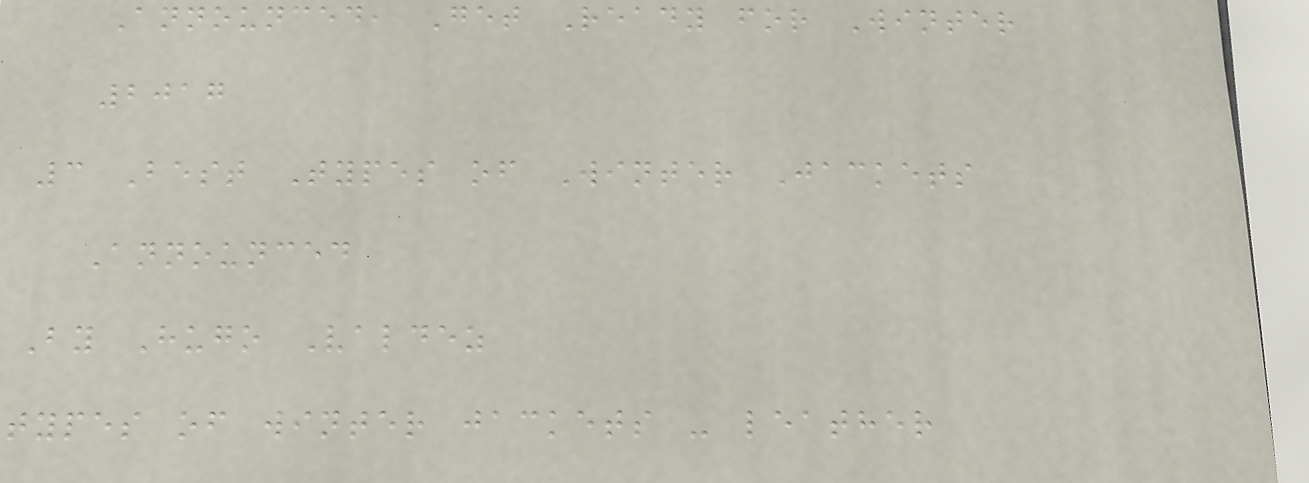Announced, Get Ready for Winter
2017
3 Best Types of Winter Jackets
Announced
By Hugo Valdez
types of winter jackets - leather
